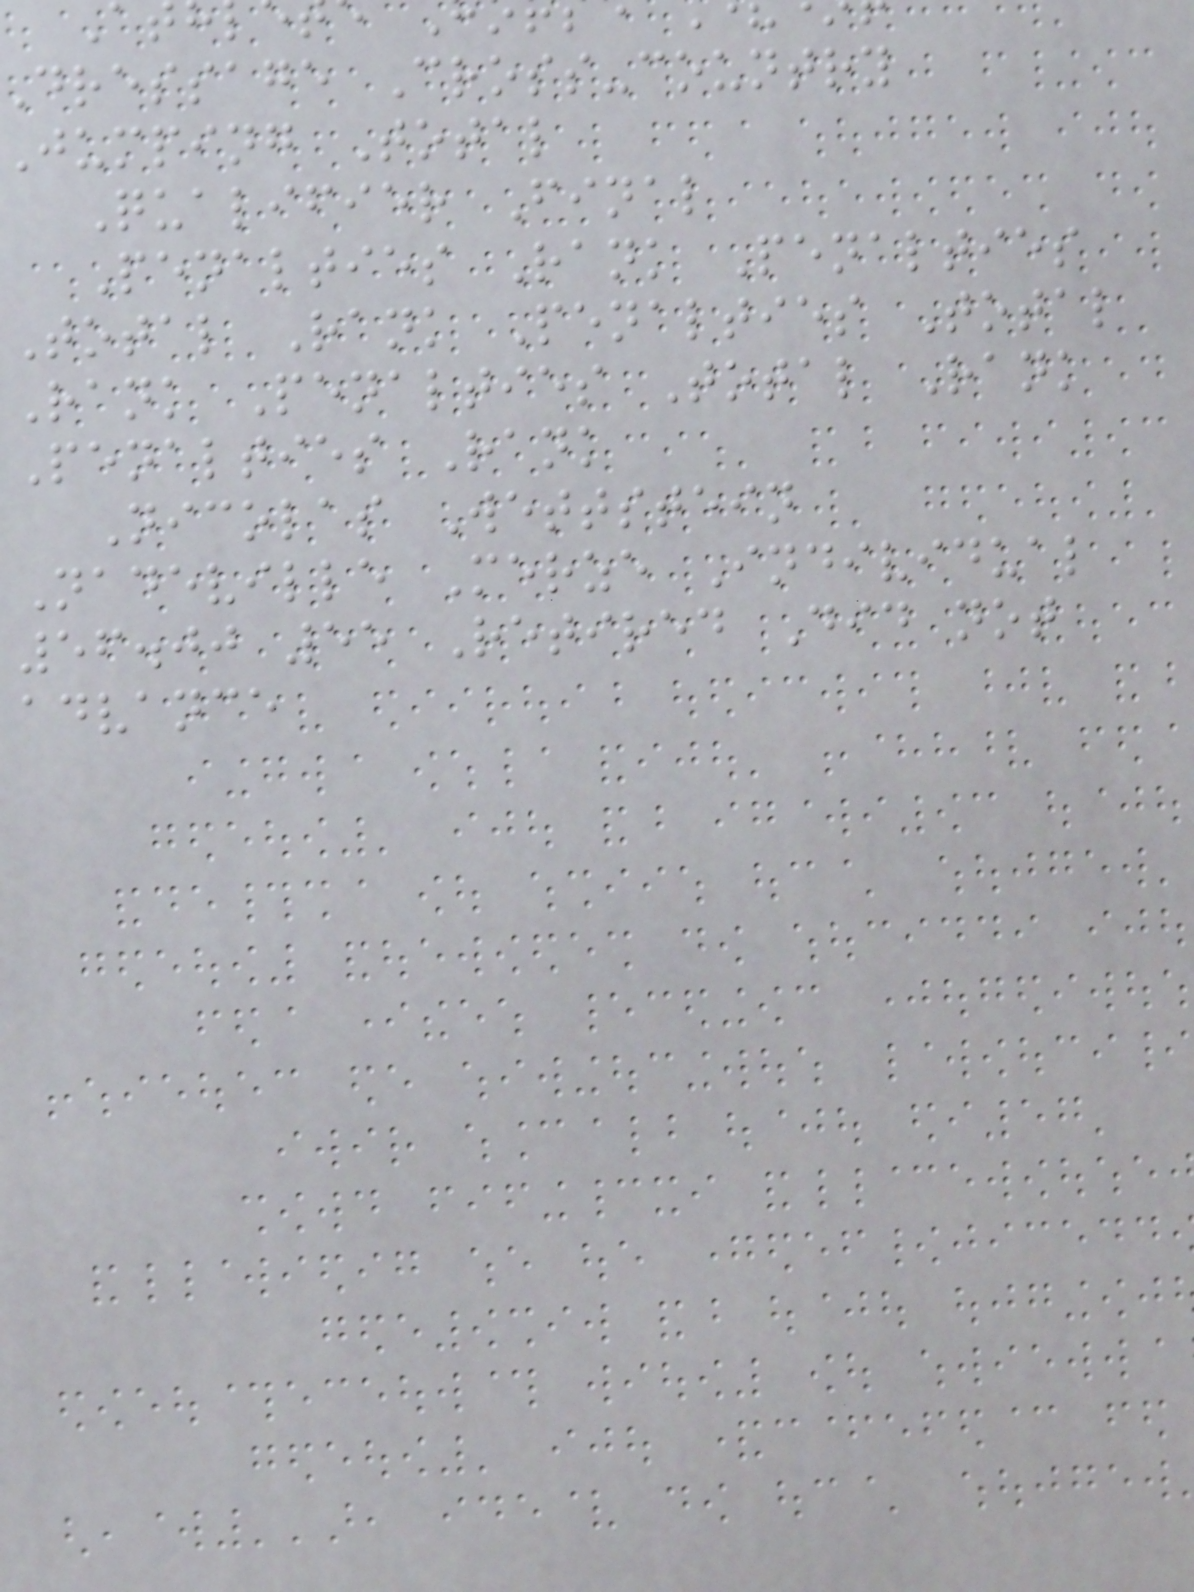dressage Cross-country
jumping Total
Qualifier Final
Penalties Rank Penalties
Total Rank Penalties Total
Rank Penalties Total Rank
Penalties Rank
Nicolas Wettstein
Nadeville Merze Individual
56.00 55 Retired Did not
advance
